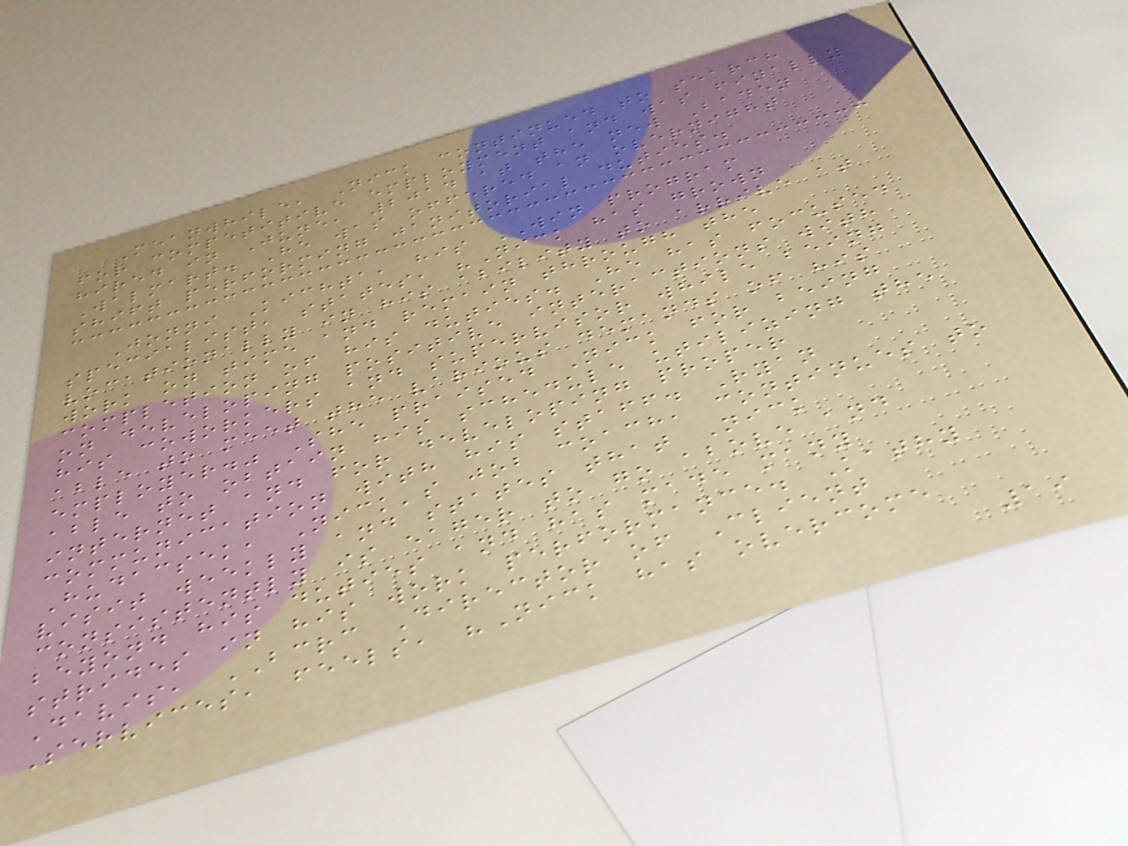Meanwhile, Nick continued to search
for competitive employment and was finally
hired in June, 2014 at the new Baden
Walmart. He was offered an overnight
shift performing janitorial duties.
Jonni Kichta, his WIN program
specialist, states, "Nick has grown
vocationally in his ability to arrive at
work on time and remain through the
completion of his duties. He has focused
on developing positive interactions with
his coworkers and supervisor while being
able to meet the various demands of his
employer." She praised Nick for being
able to obtain his schedule utilizing the
internet and for developing proper
communication with his staff. Ryan
Hudacsek, Nick's job coach, continues to
visit weekly and states that Nick
consistently is eager to go above and
beyond his duties and has made many
strides in his work performance. Kathy
Davis, BCRC Director of Client
Services, feels, "Nick has overcome
19
